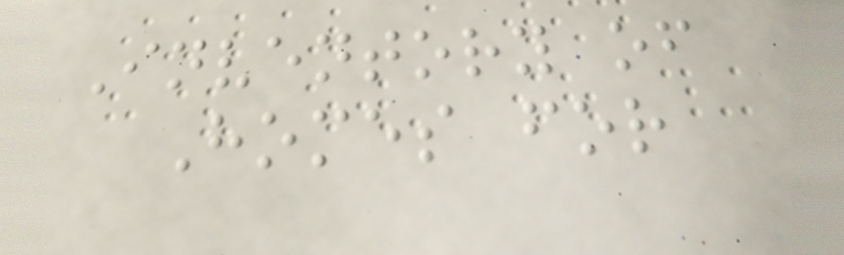Inventory of
Homes for
